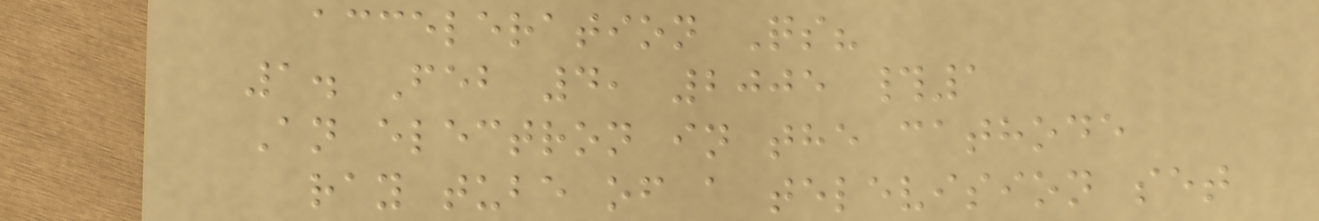acceleration Qs?
1. Feb 4, 2005 #1
An electron in the cathode
ray tube of a television set
